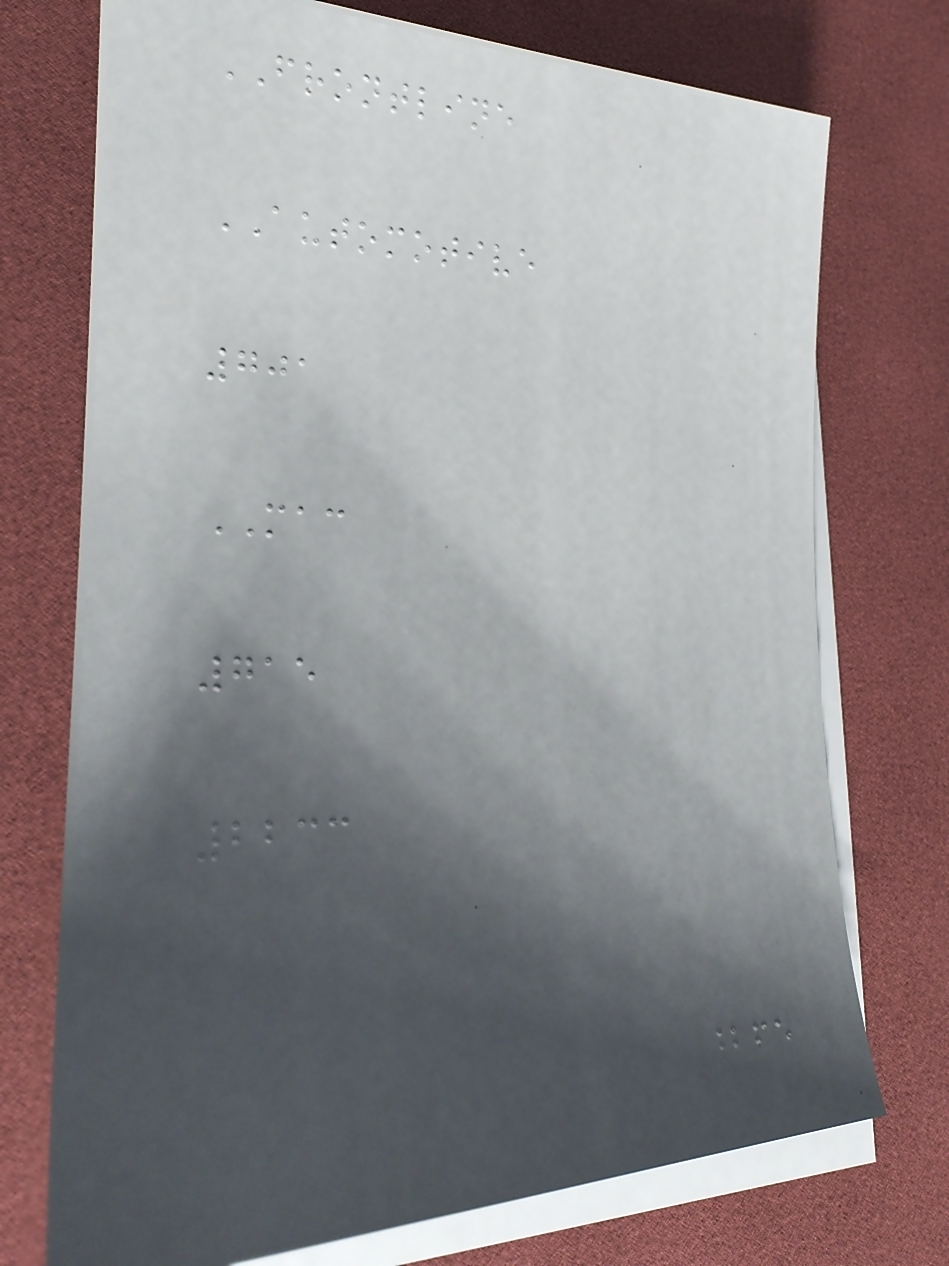FRONTLINE
AUTOMOTIVE
701
MAC
715
2233
265
